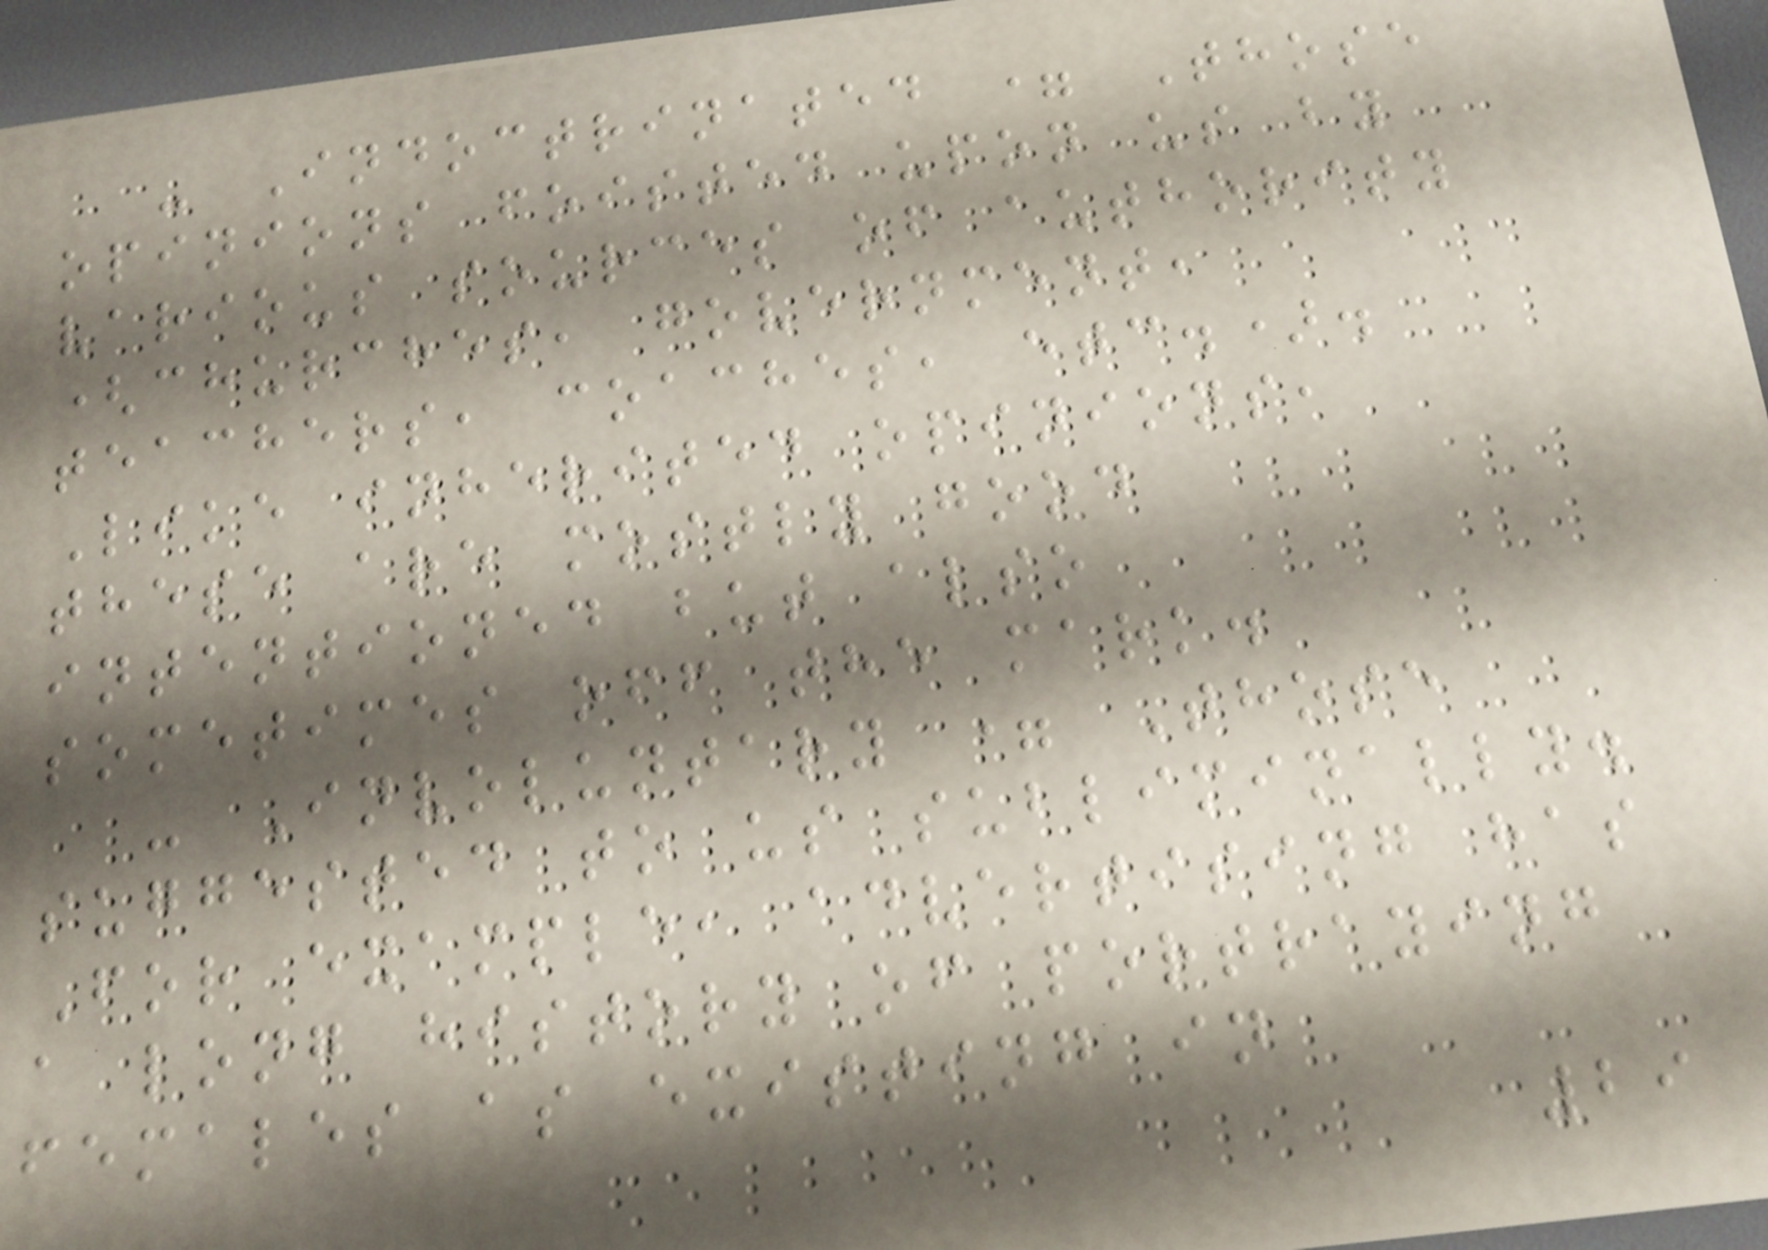- Indoctrinated = Those
opinions foisted upon us by
various sources of authority
(churches, government,
teachers, coaches, etc.).
Like inherited opinions,
these are mostly good
intentioned but also
sometimes off the mark.
- Involuntary = Those
suggested to us subliminally.
For example, advertising has
a long history of portraying
females as existing in
29
